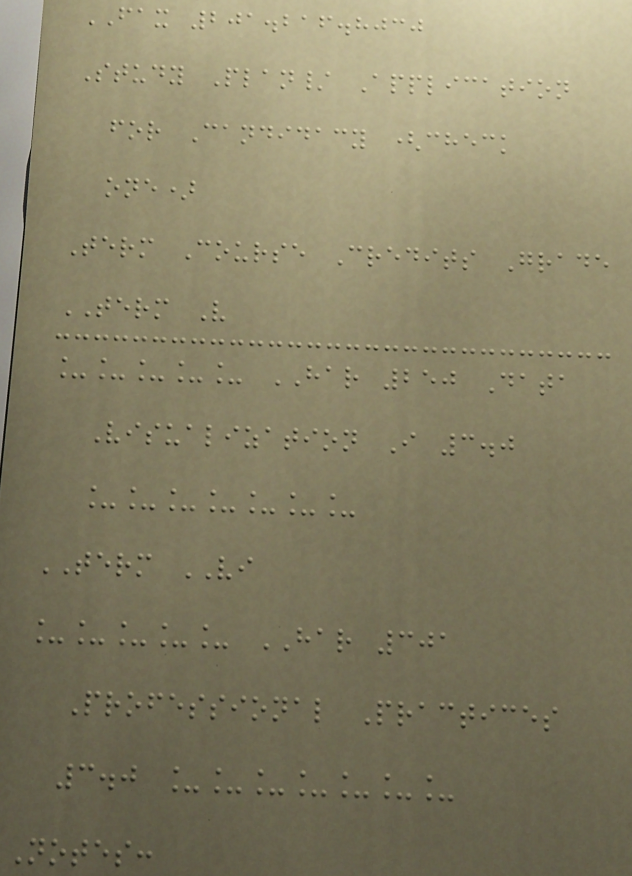FAX 201.216.8030
Study Plan/ Application
for Candidacy (check
one)
Term Course Credits Grade
TERM V
_____ HAR 250 Data
Visualization I 3.0
_______
TERM VI
_____ HAR 301
Professional Practices
3.0 _______
Notes:
